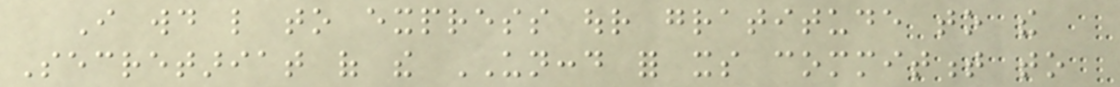I would like to express our gratitude to the
Secretariat of the UNCCD for its commitment to
